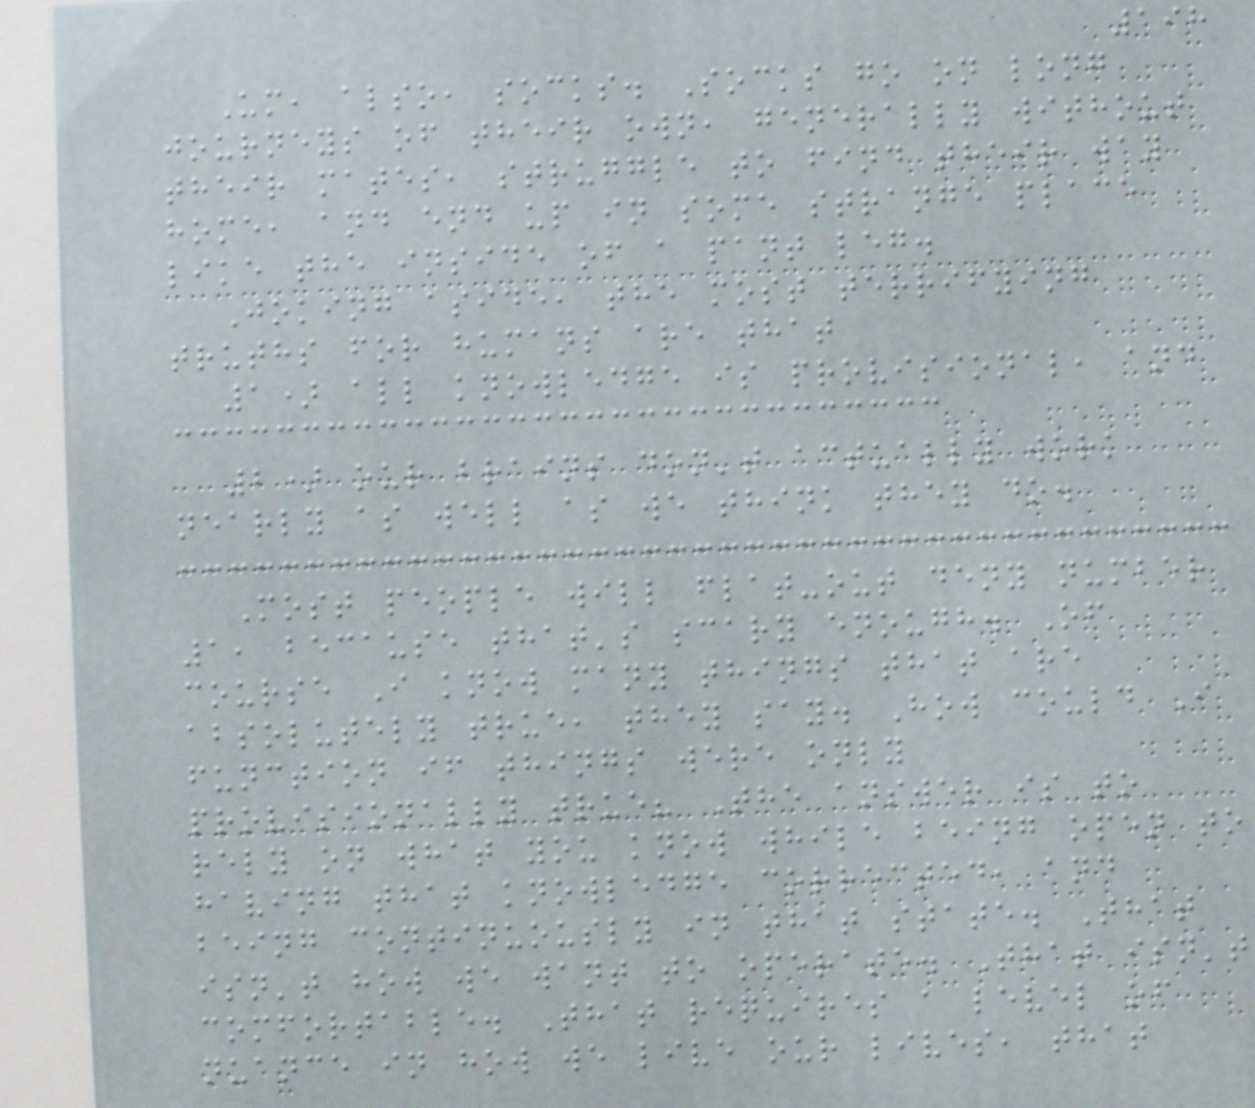198
Um, also, socks. Socks go on long
journeys of their own, generally without
their mates, struggle to find their way
home, and end up in some strange place
like the inside of a pant leg.
Joking aside, the most terrifying
truths for humans are that
1) all knowledge is provisional, and
2) our brains don't actually work
nearly as well as we think they do.
Most people will flat-out deny number
1, because that's scary enough. Of
course I know many things that are
absolutely true, they say. How could I
function if things were only
provisionally true? The answer is to
rely on what you know while being open to
having that knowledge corrected, and
being continuously in that state. That
isn't how we want to operate. That isn't
comfortable. That requires a level of
nuance in how we live our lives, that
